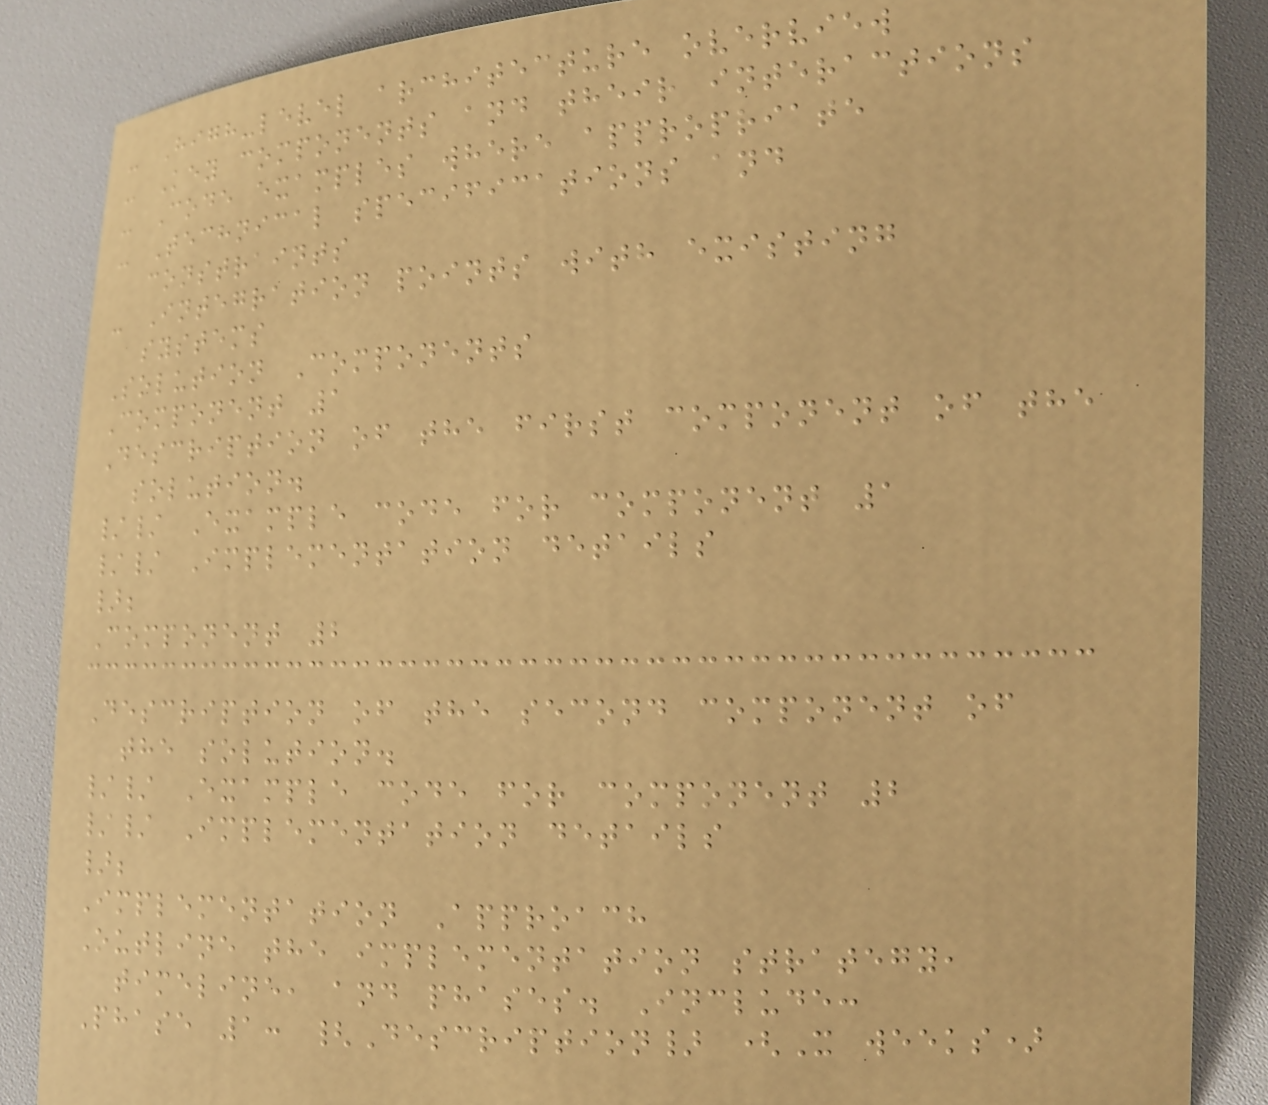- High-level architecture overview
- Key components and their interactions
- Code examples where appropriate
- Technical specifications and
constraints
- Integration points with existing
systems
Solution Components
Component 1
Description of the first component of the
solution.
// Example code for component 1
// Implementation details
};
Component 2
Description of the second component of
the solution.
// Example code for component 2
// Implementation details
};
Implementation Approach
Outline the implementation strategy,
timeline, and phases. Include:
Phase 1: {Description} (X weeks)
